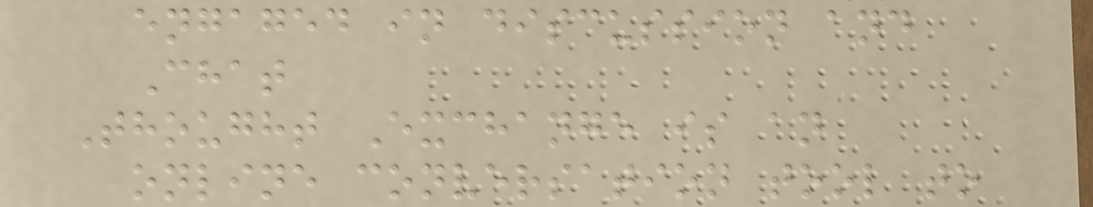engaged in discussion and
Chat
Thought Exchange is an
online conversation tool to
